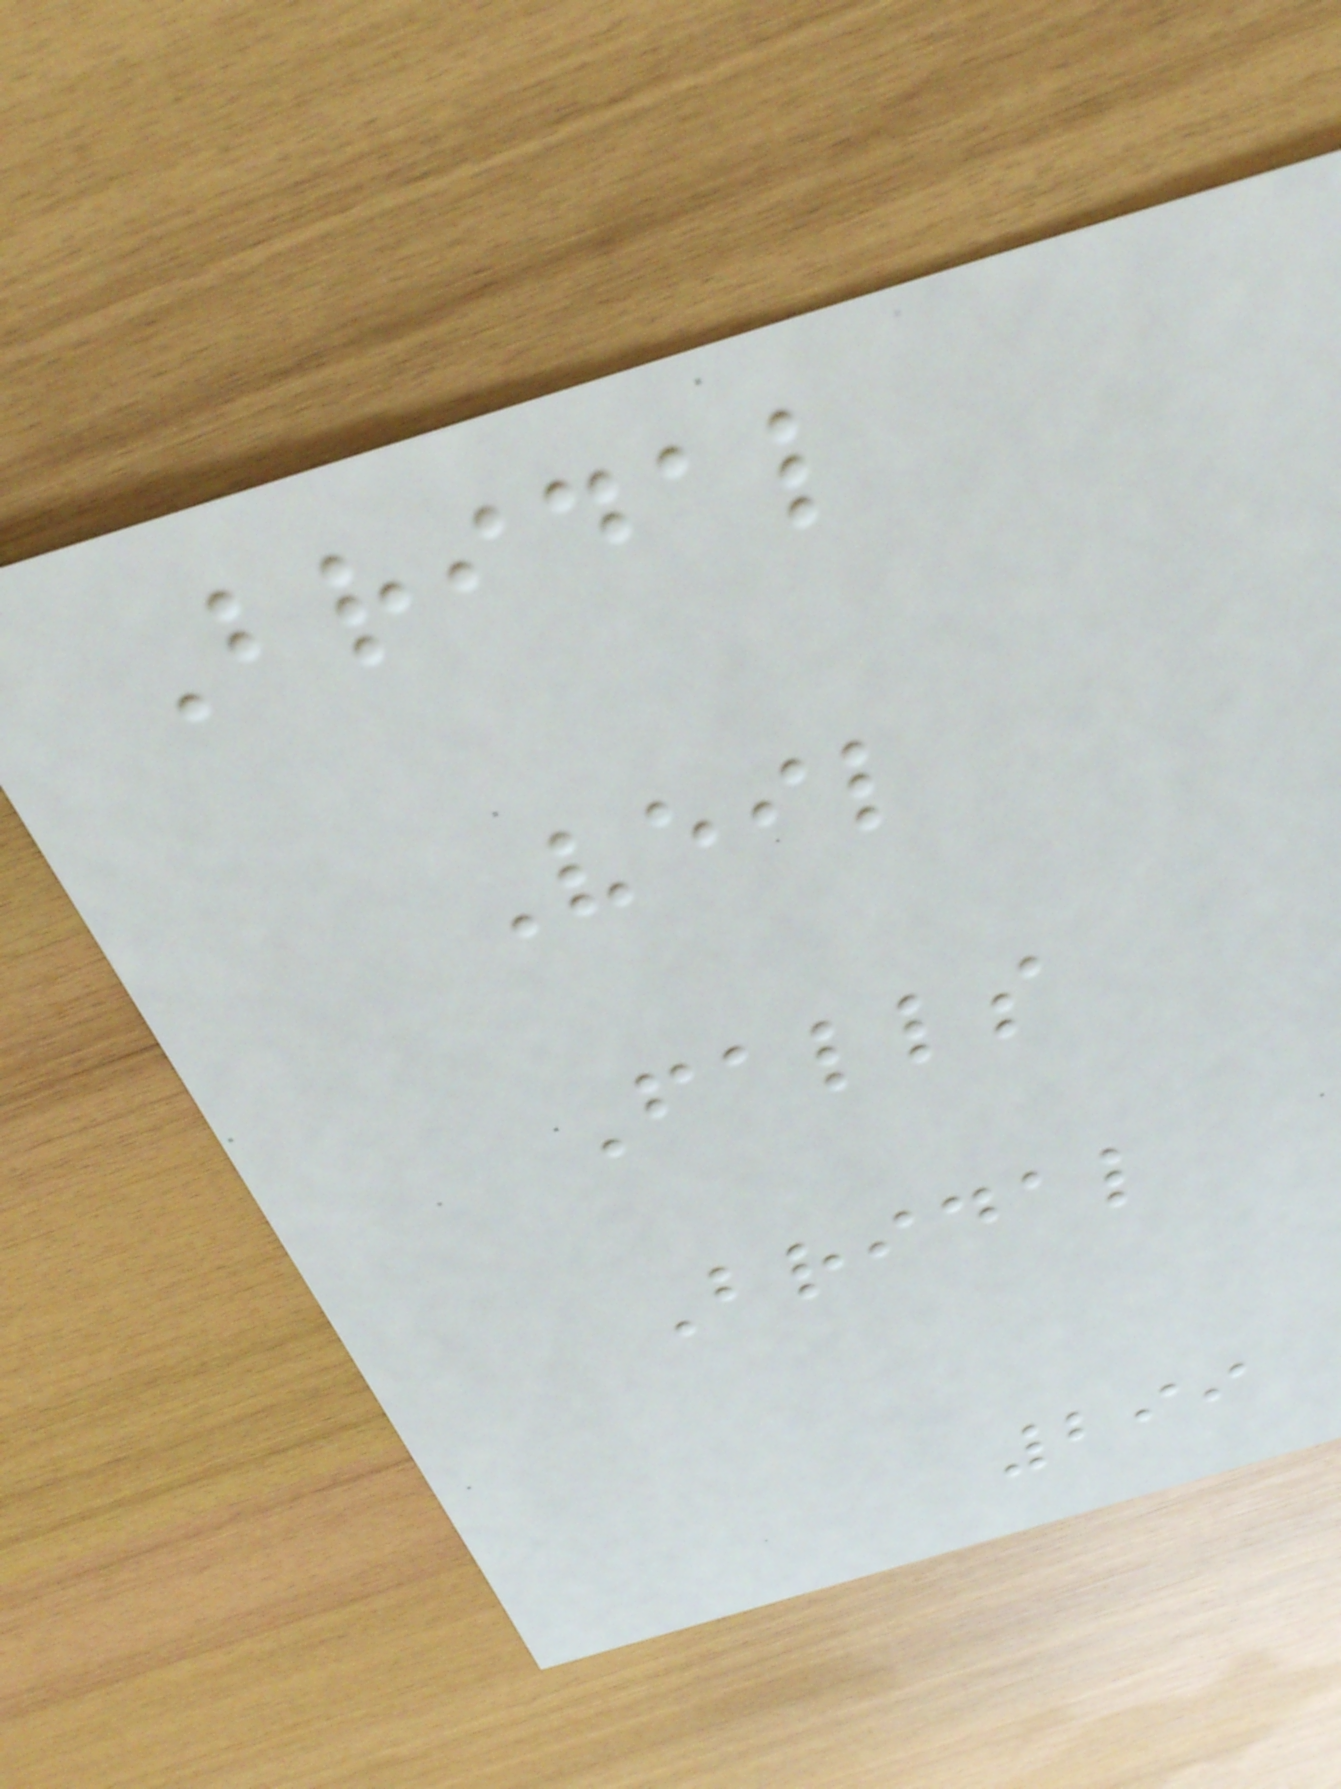Bridal
Veil
Falls
Bridal
299
